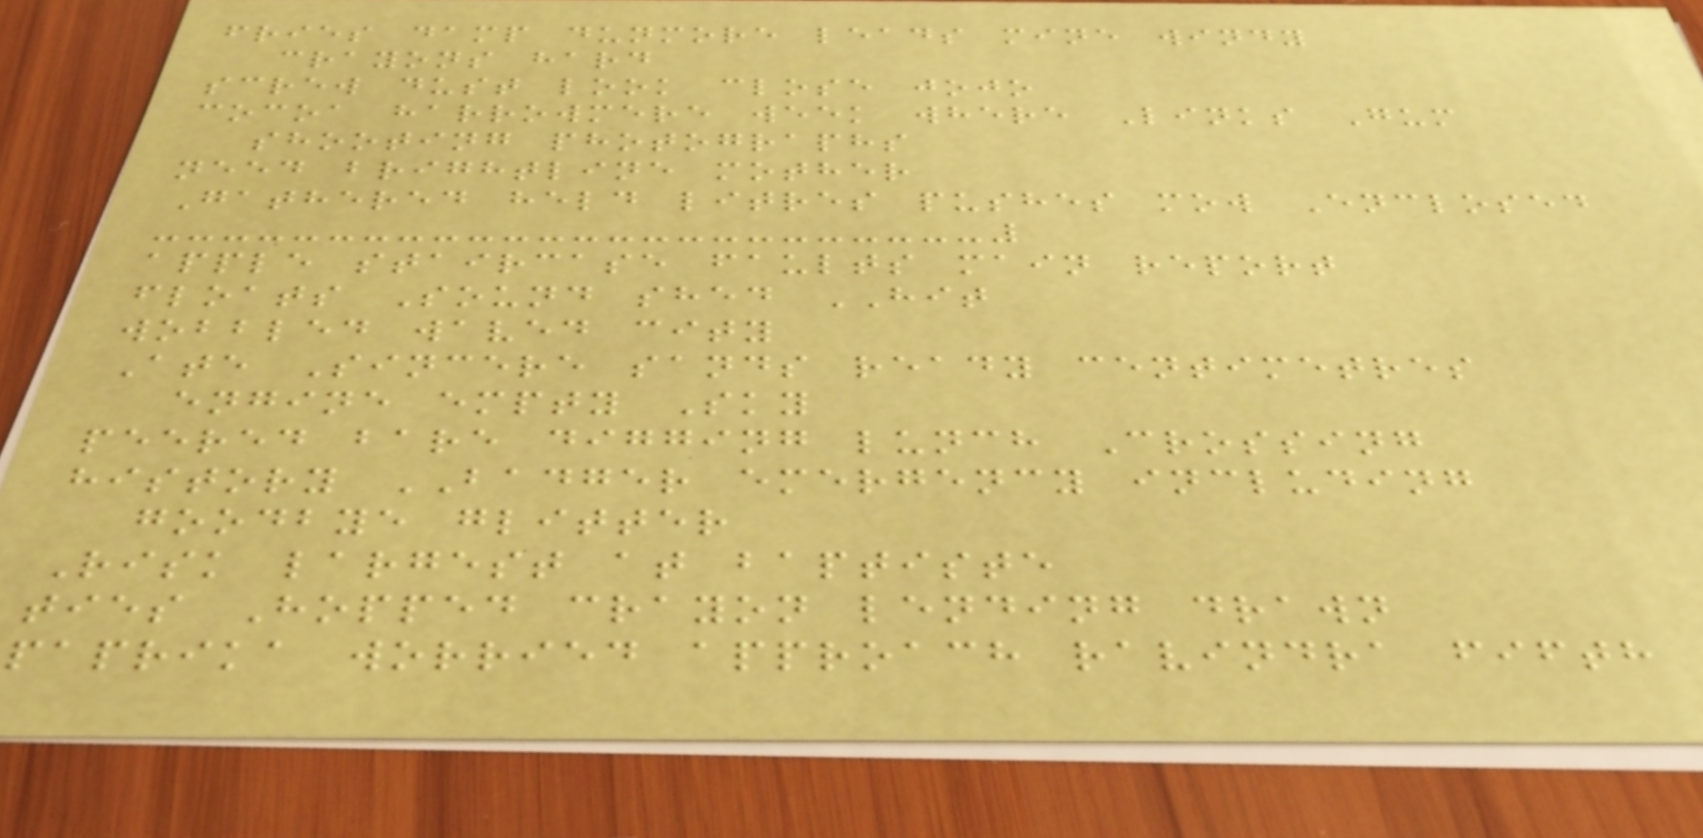fries damp dunmore leads mine windy
crayons hard
screw dust look close jojo
cocoa harrowmere week where Links Gum
shooting photographs
need brightline mother
Gathered held litres pushes mow Enclosed
apple staircase faults main report
floats Sound shed HIT
wobbled waved city
Ate Sincere sands ready centimetres
engine empty Sky
peered bare digging lunch Crossing
history BADGER emergency including
goodbye glitter
Risk largest at baptiste
ties Hopped crayon lending drawn
paprika worried approach ravindra fifth
